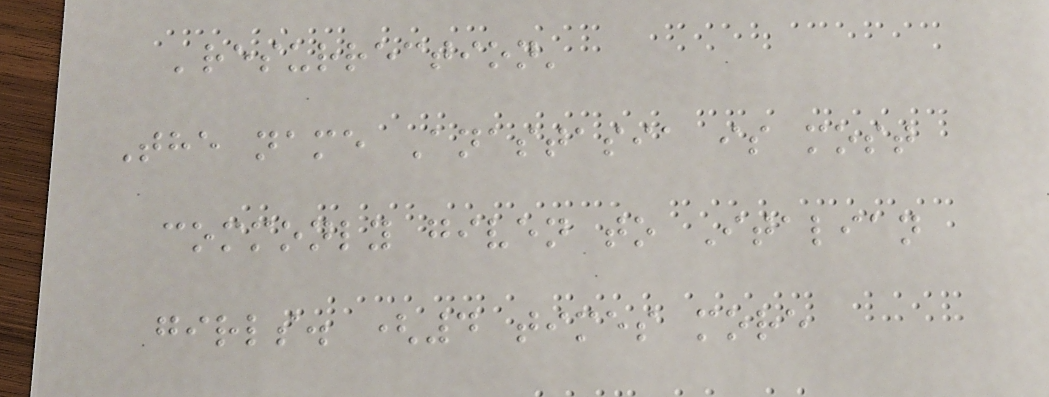'resurrection'
The name Anastasia is most
commonly given to Italian
girls. (4 times more
